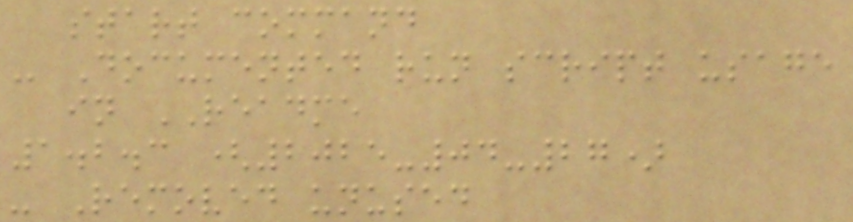start command
- Documented run script usage
in README
1.2.3 (2025-04-27)
- Removed unused
